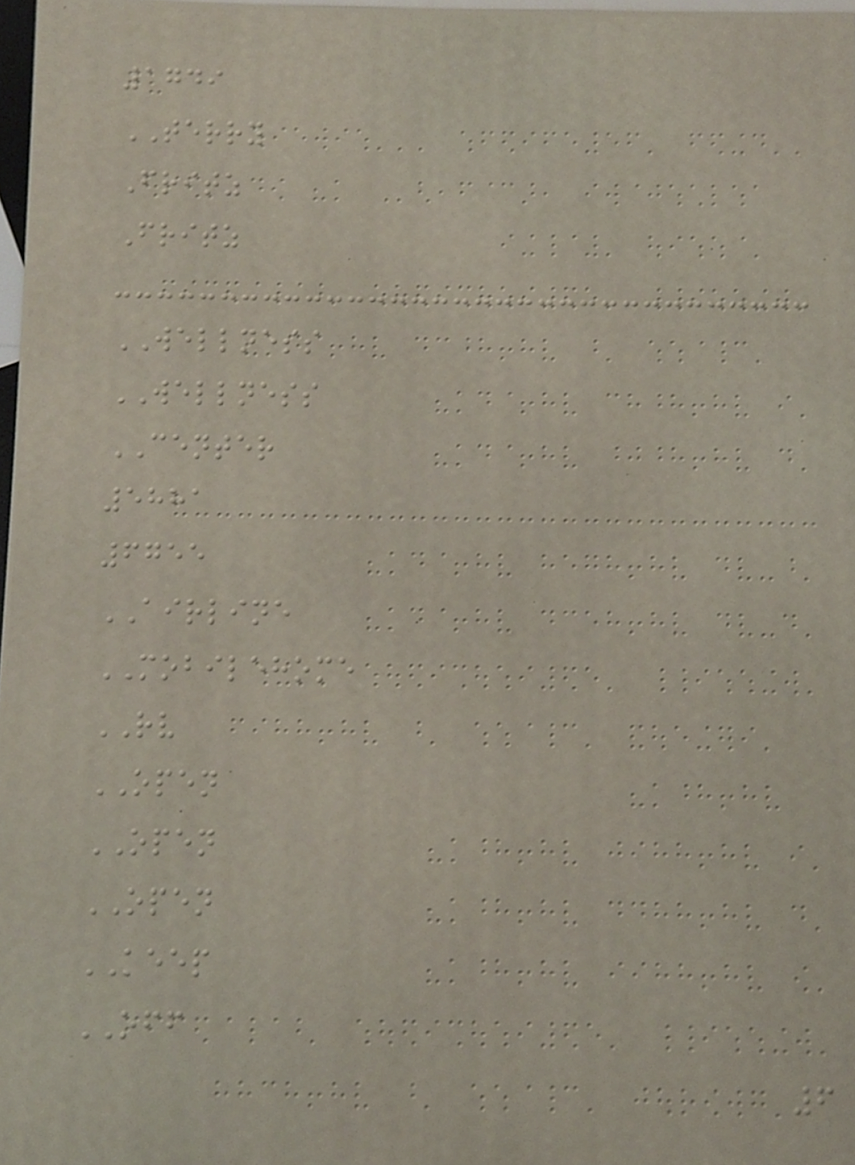1749
TERRY
Fritz
Fritz
WELLNESS
WELLNESS
CENTER
5881
6755
AIRLINE
MOBILEHOME
RV
OPEN
OPEN
OPEN
KEEP
OFF
6
